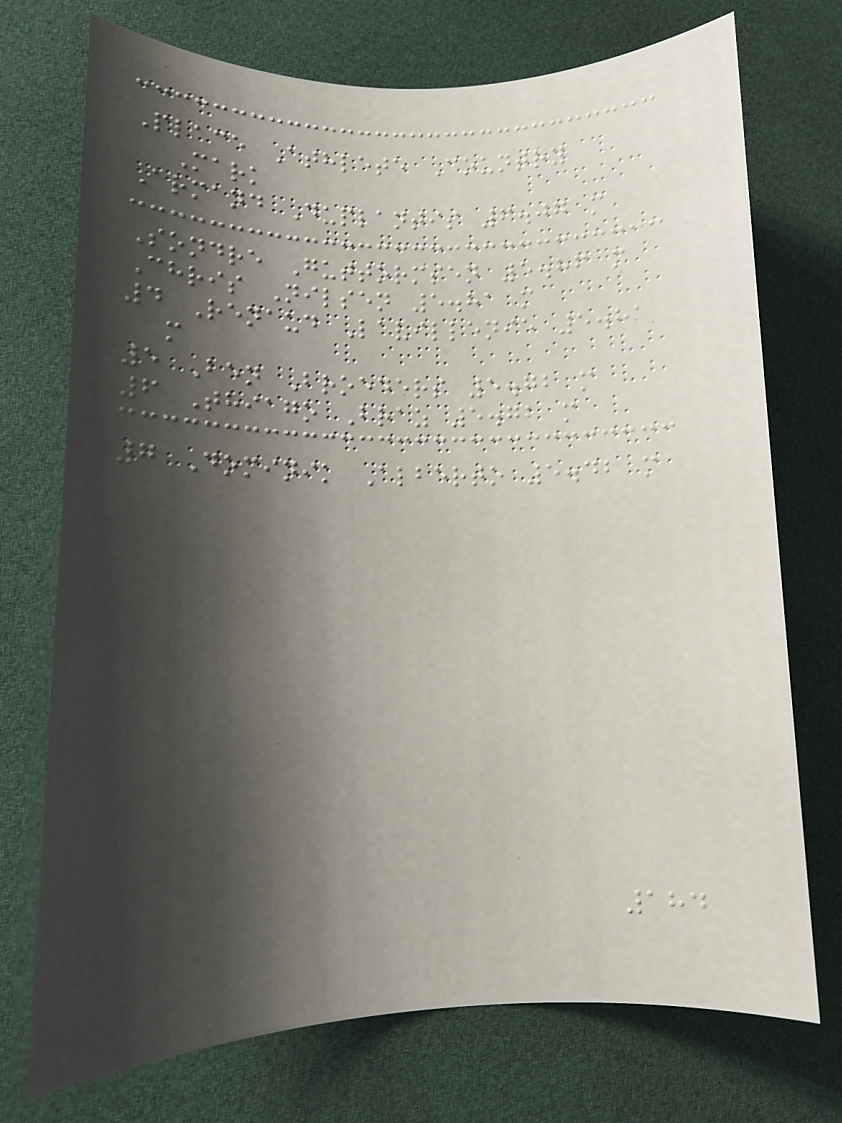Place Athlete Country
Mark
Armand Duplantis 6.07 m
Sondre Guttormsen 5.86 m
Chris Nilsen 5.81 m
4 Renaud Lavillenie 5.81
m
5 Ben Broeders 5.72 m
6 Thiago Braz 5.72 m
7 Dominik Alberto 5.42 m
184
